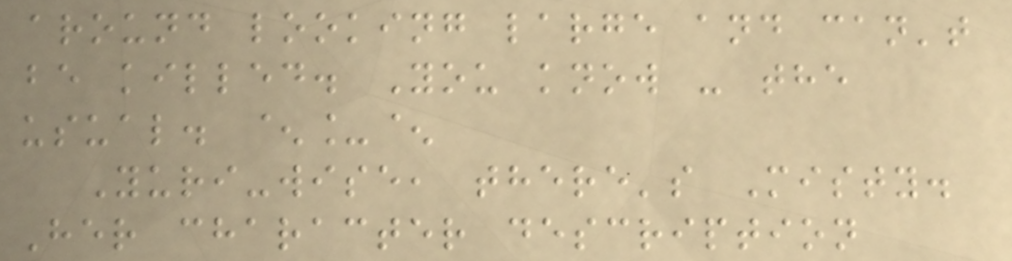around looking large and can't
be killed. You know - the
usual. ^_^
Yuri-wise, there's Misty.
Her character description
